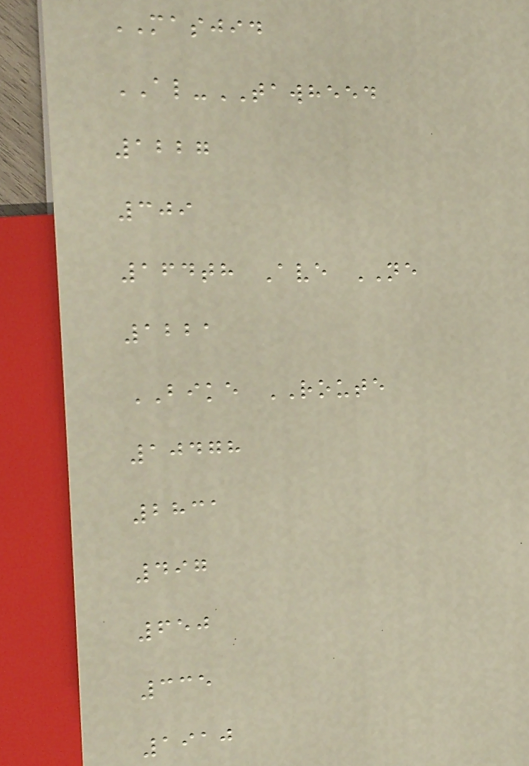MASJID
AL-TAWHEED
1227
309
164th Ave NE
1221
BIKE ROUTE
10478
2831
497
650
335
1910
